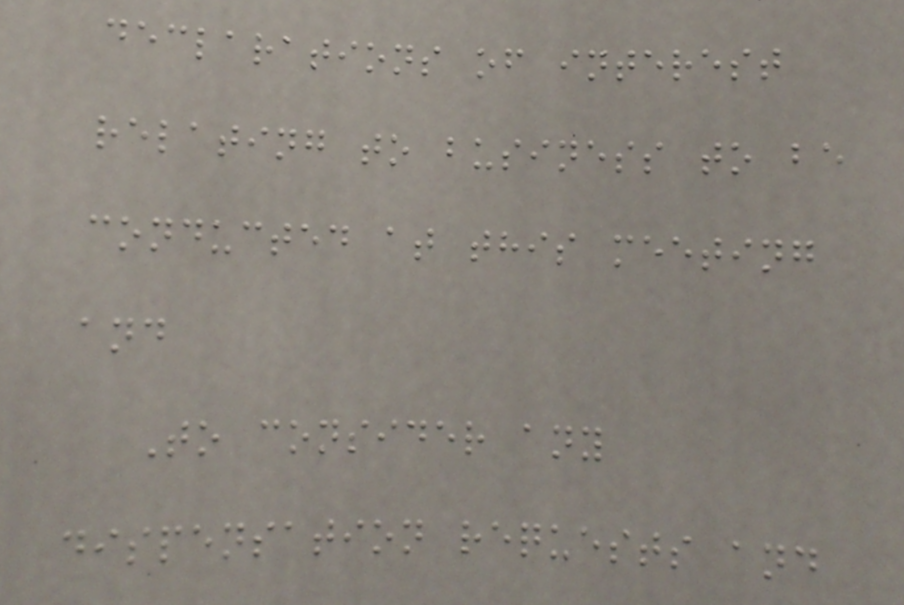declarations of interest
relating to business to be
conducted at this meeting
and
To consider any
dispensation requests and
